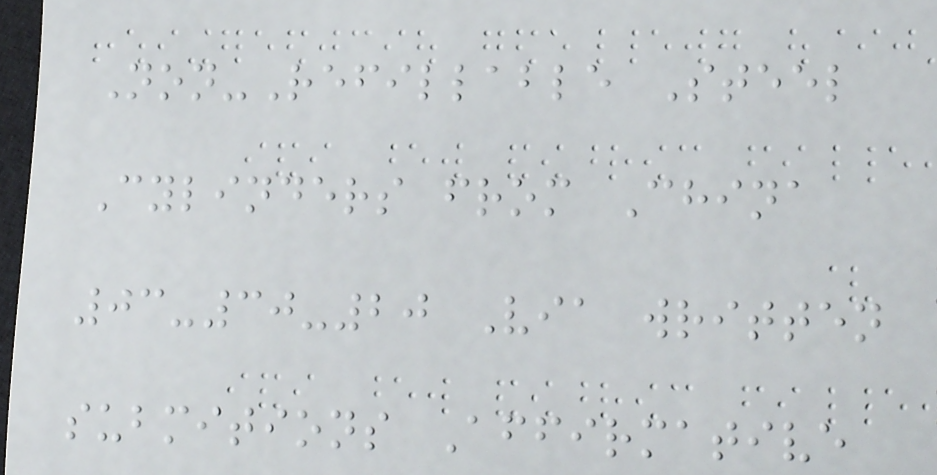Non-Refillable Steel
Cylinders from China
03-30-20 Via written
submitions Affirmative
